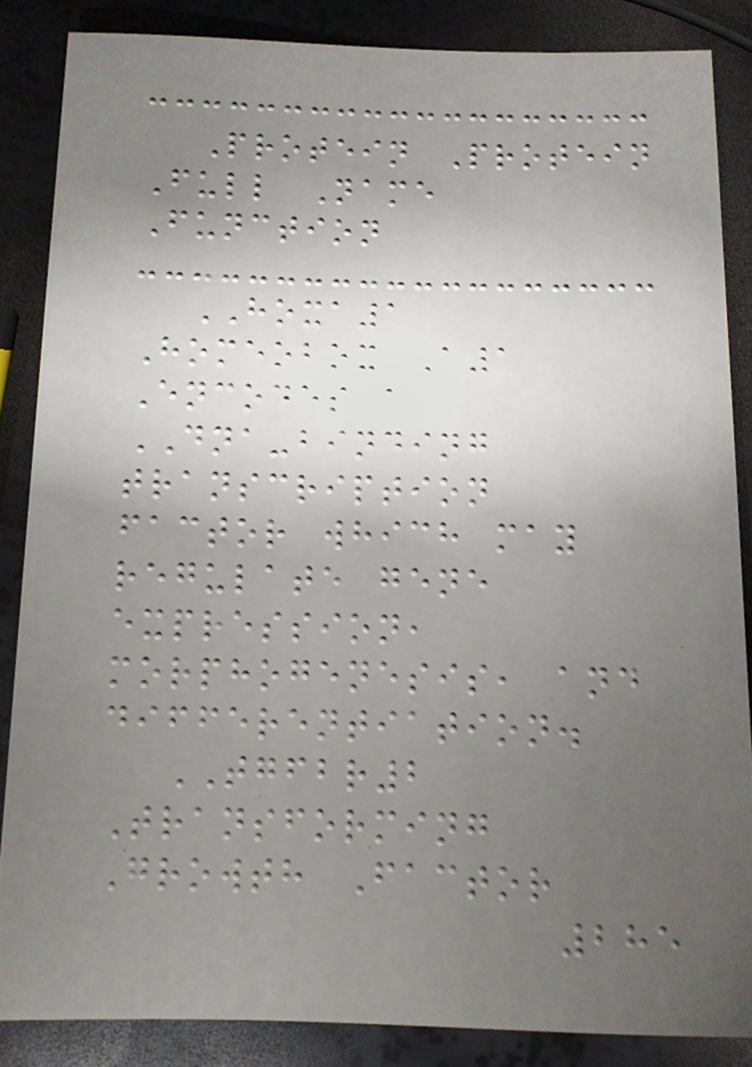Protein Protein
Full Name
Function
HOXA1
Homeobox A1
Encodes a
DNA-binding
transcription
factor which may
regulate gene
expression,
morphogenesis, and
differentiation.
TGFBR2
Transforming
Growth Factor
285
